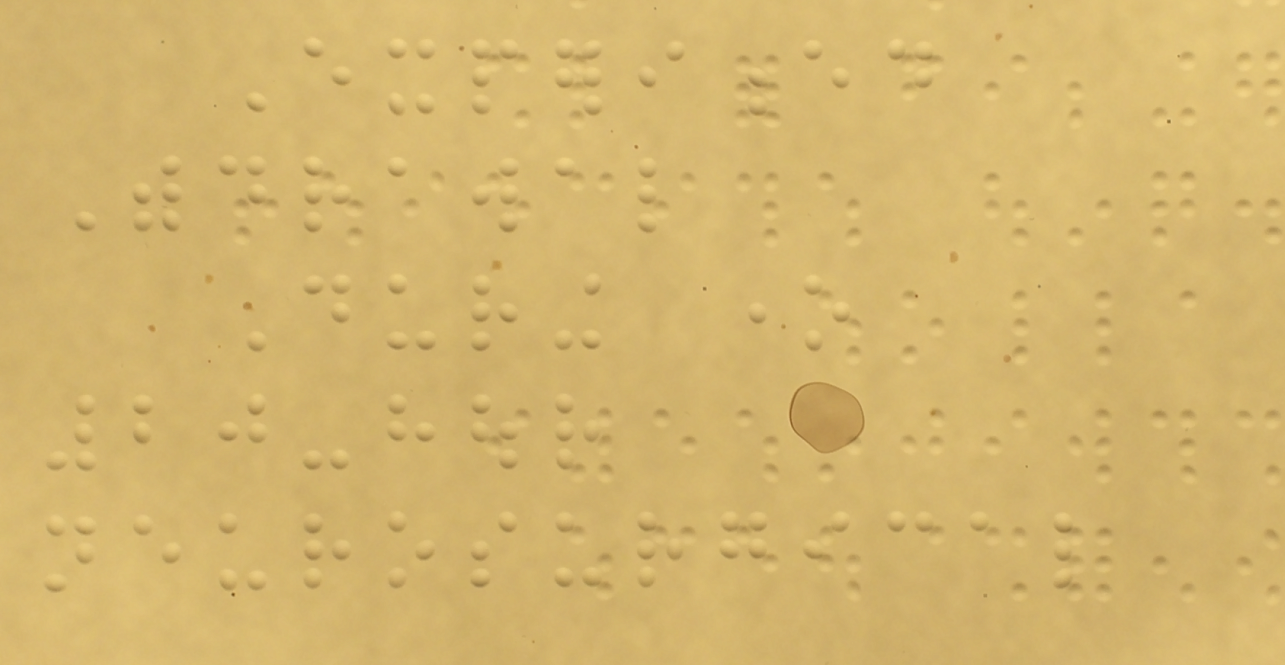Experienced
Withdrawal
During one
20-hour
neurosurgical
